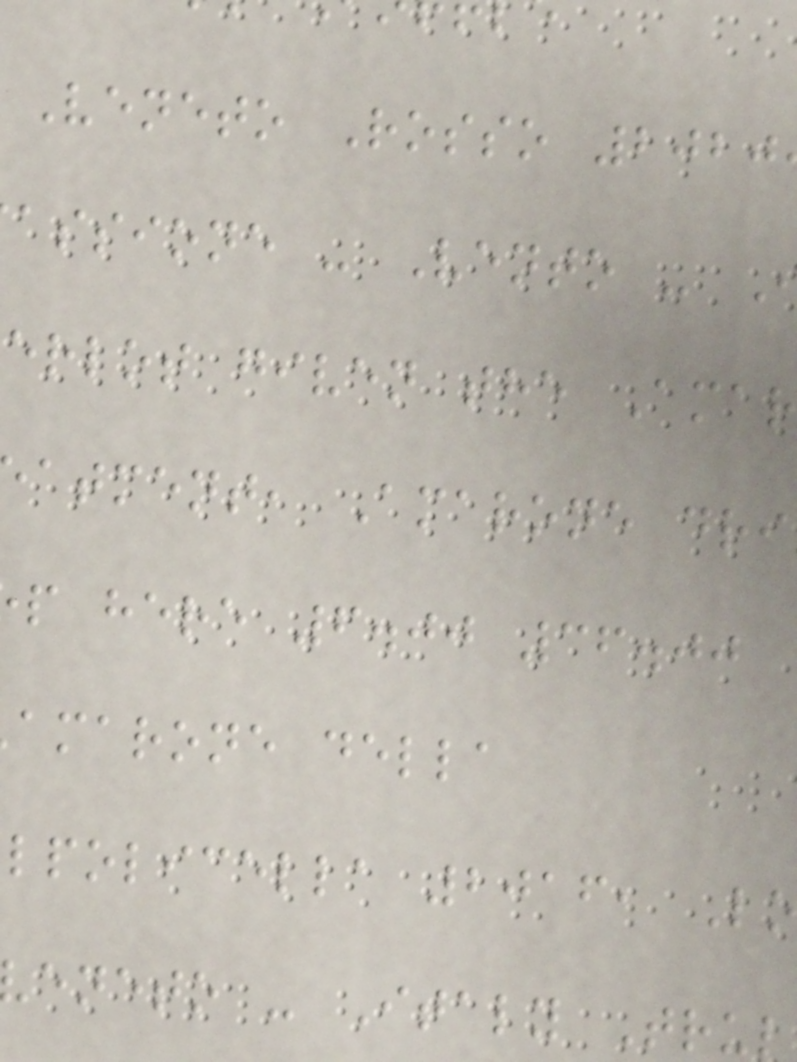Veneto Rosso 2020
assione - Vento -
erlot given the Ama
atment, Amarone dri
p here 6.00 36.00
amarone della
lpolicella 2016, L
eneto - Italy Trul
